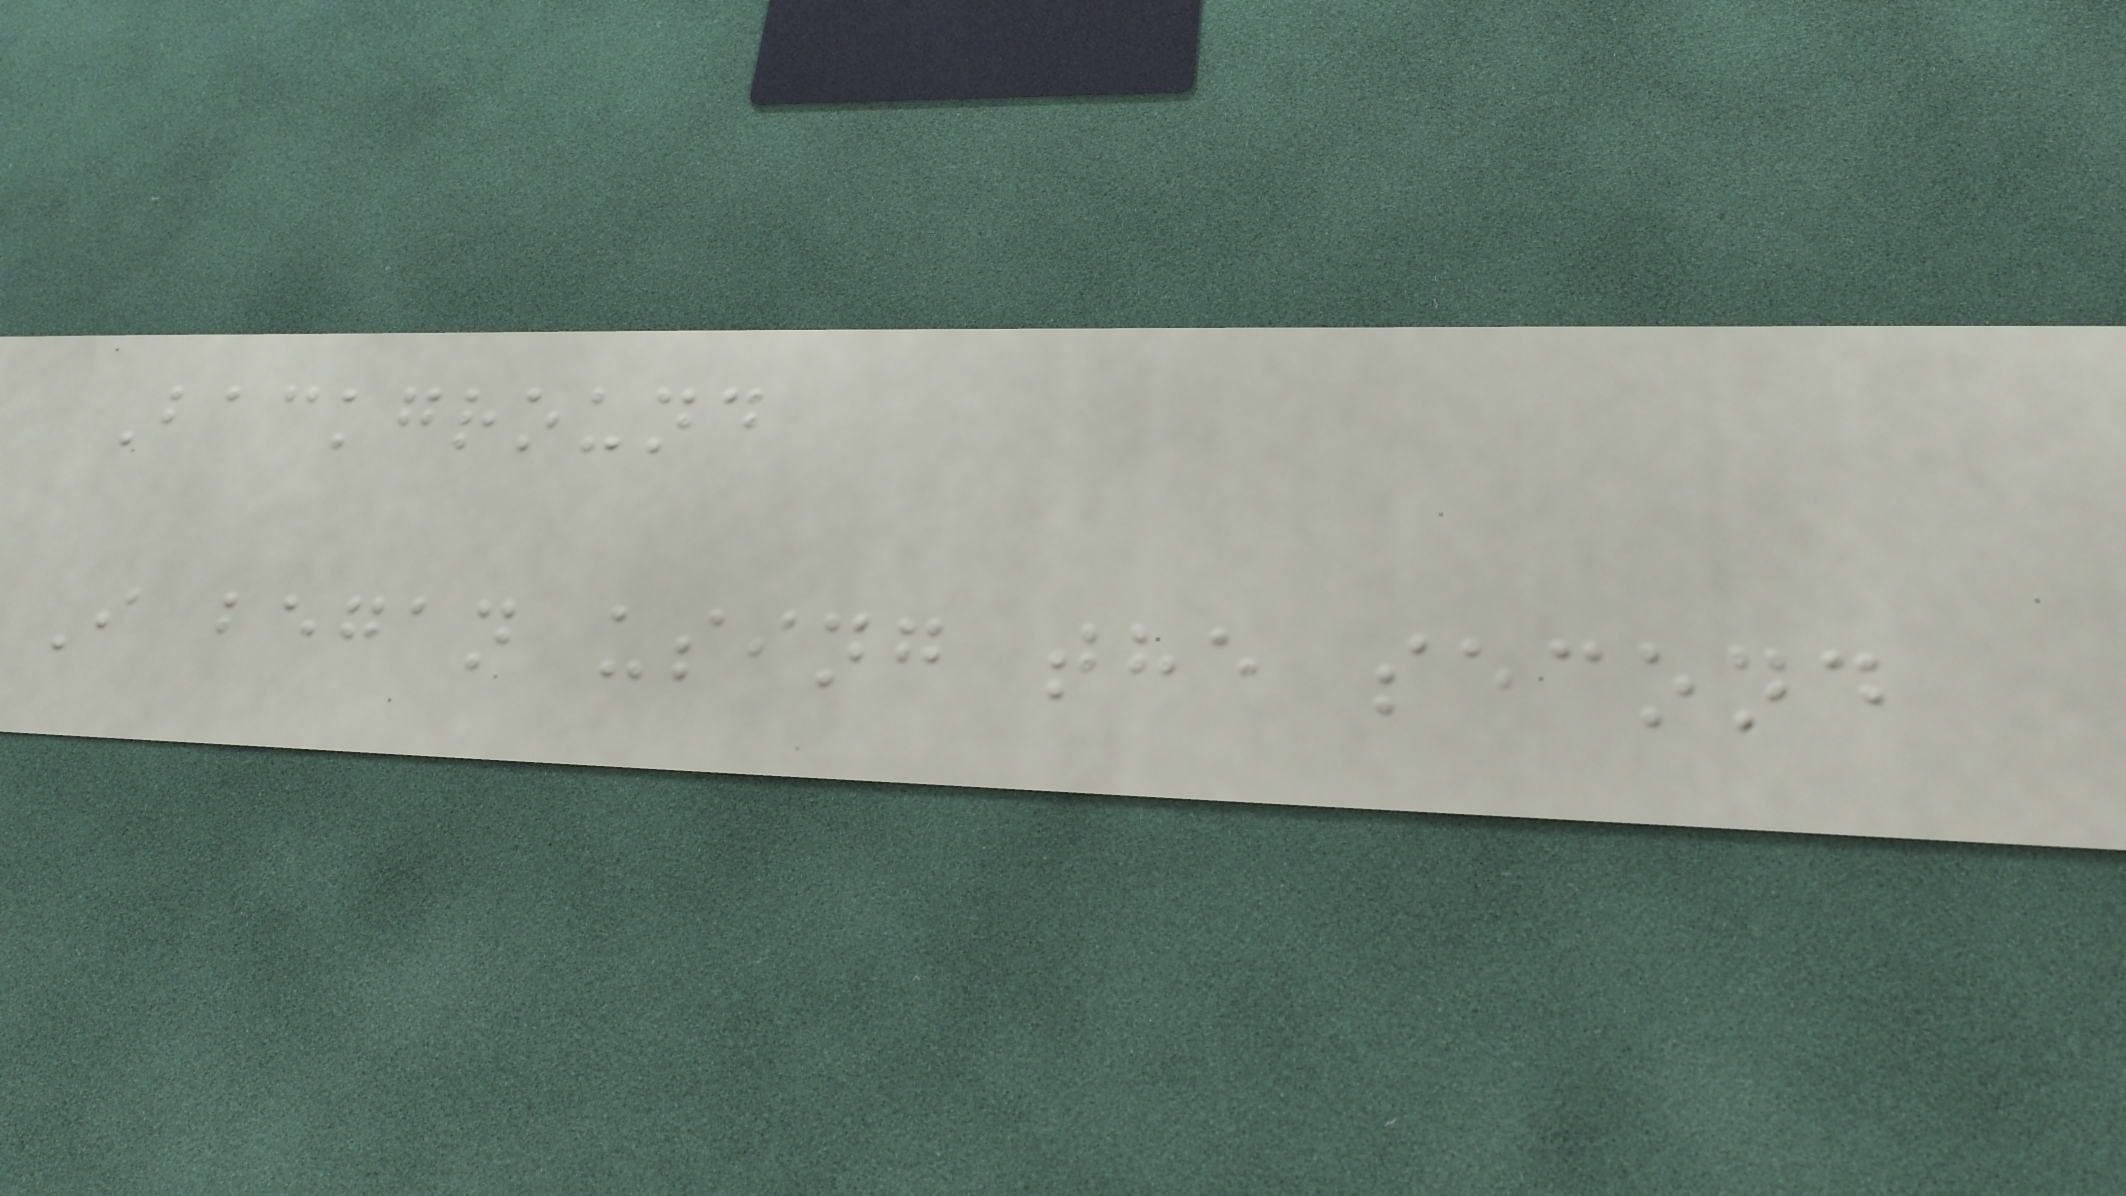Background
I began using the second
